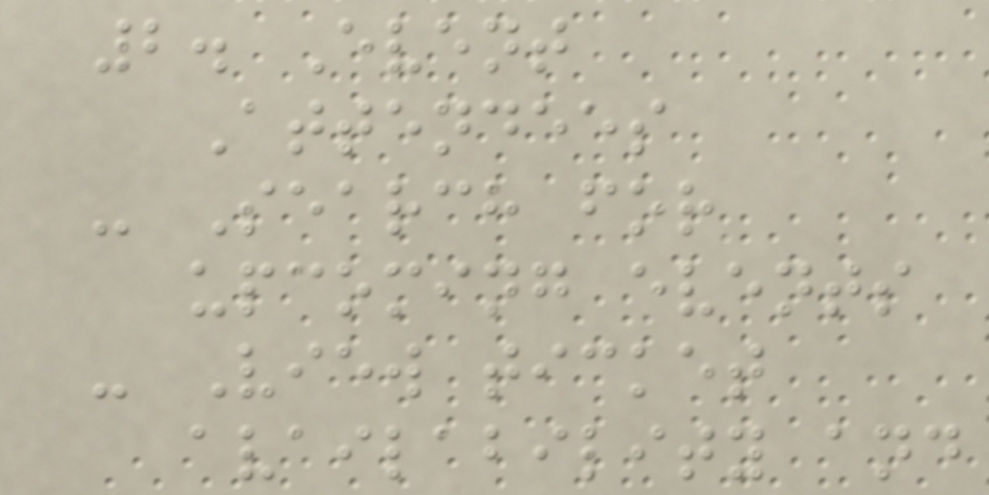2. Event
Attendees
- Search for
upcoming events
- View ticket
availability and
